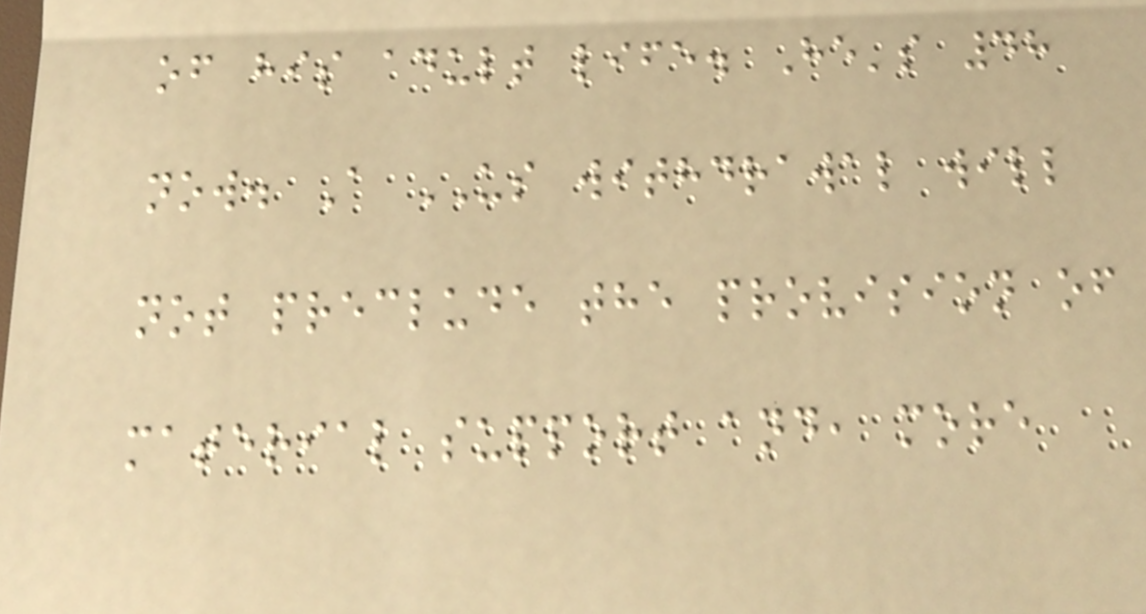of his adult life. He's 48
now. A US withdrawal will
not preclude the provision of
material support and, more
